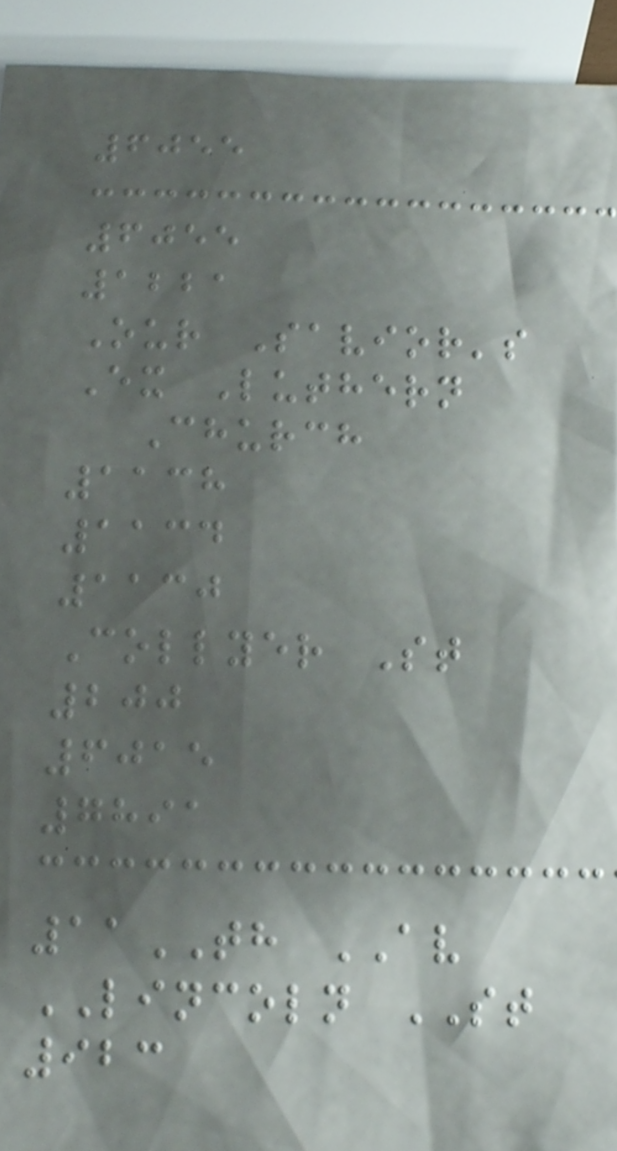6055
6055
1221
Our Savior's
Ex Luthern
Church
1138
1134
1130
Collyer St
200
6015
7891
11TH AV
LINCOLN ST
923
